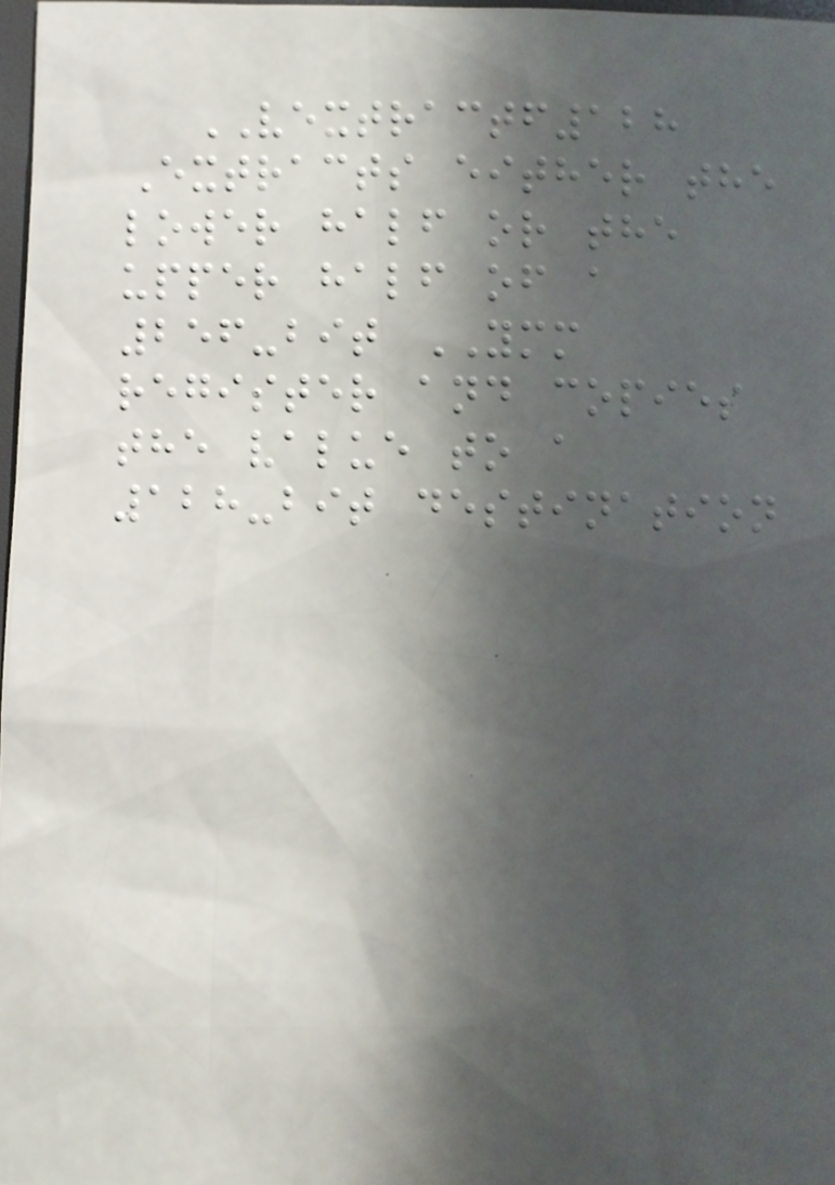VEXTRACTF128
Extracts either the
lower half or the
upper half of a
256-bit YMM
register and copies
the value to a
128-bit destination
